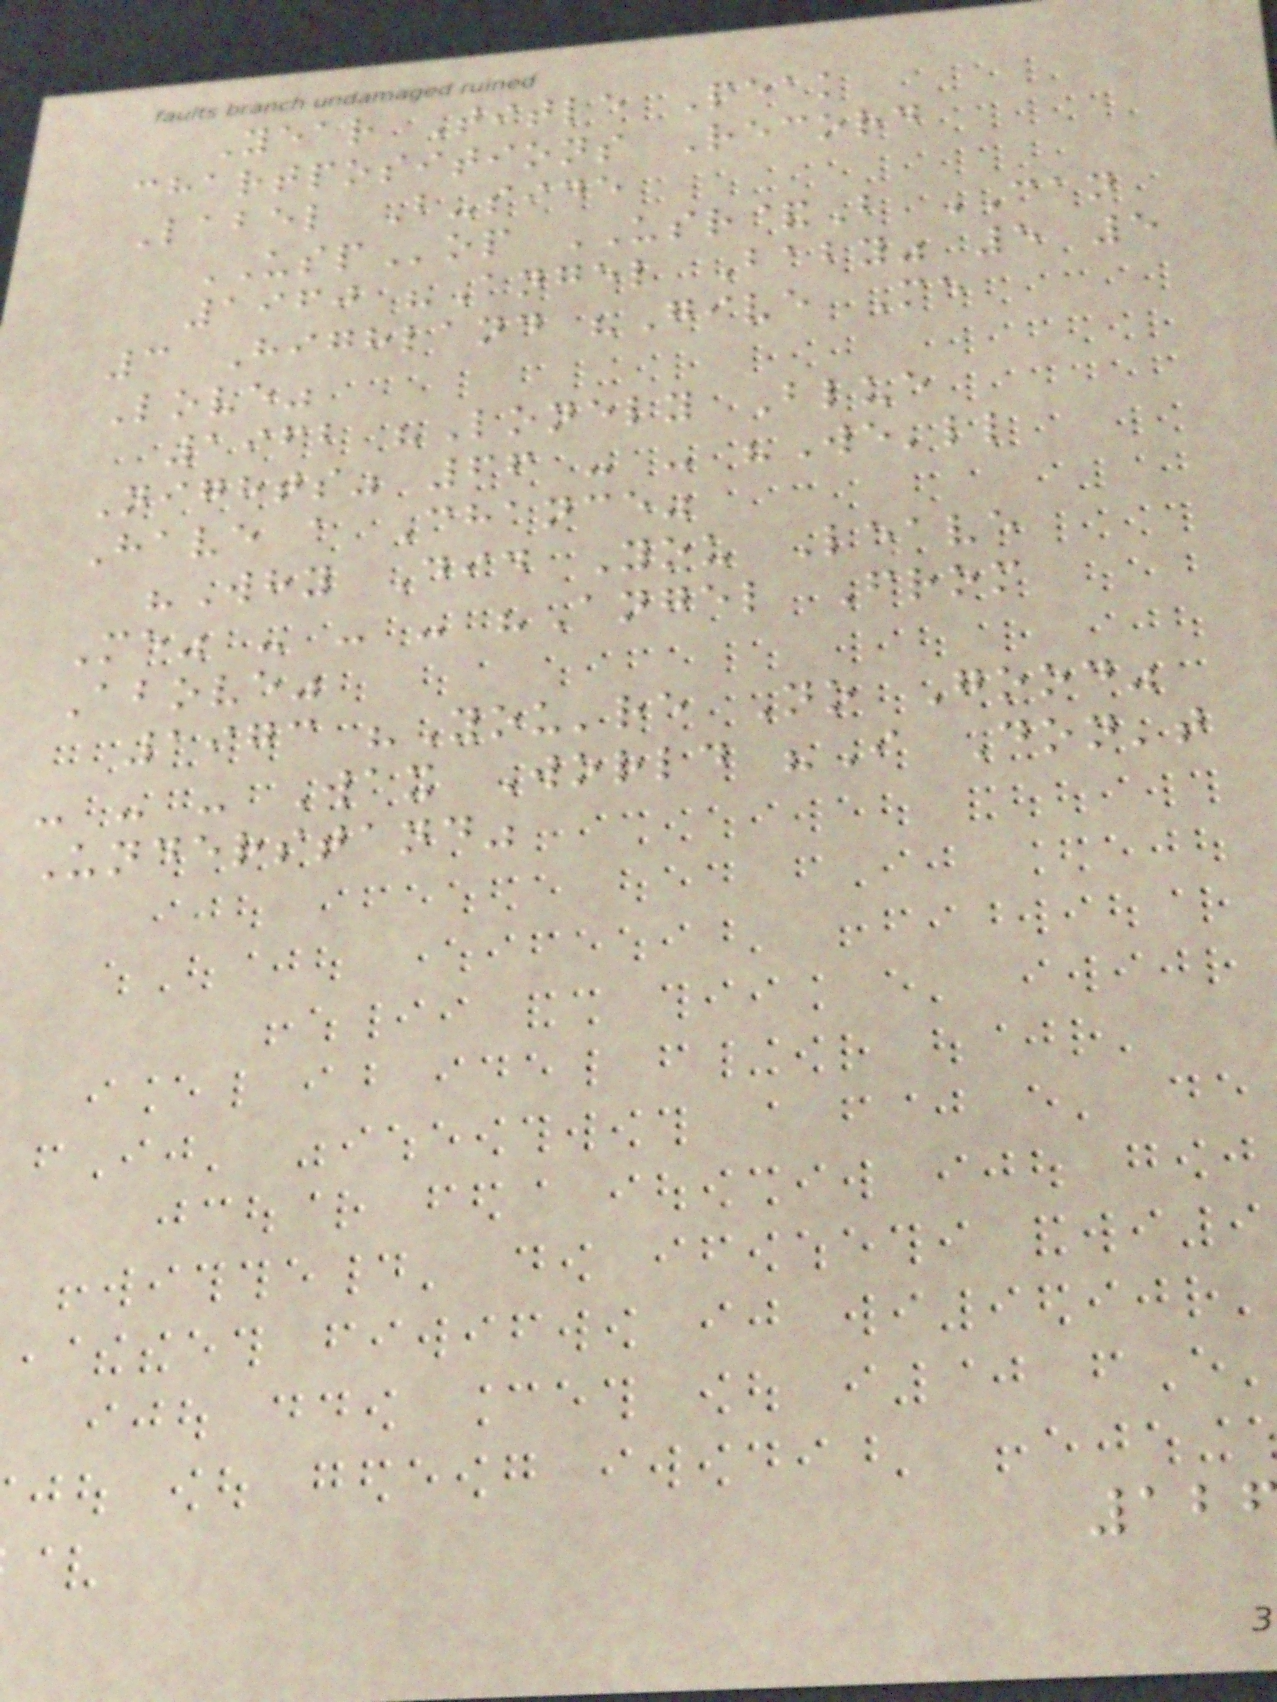Year Title Peak
chartpositions Record
Label B-side
USPop USR&B CAN
1960 "Angel Baby" 5 5
3 Highland "Give Me
Love"
1962 "Lonely Blue
Nights" 66 - - "We'll
Have a Chance"
"Why Did You Leave
Me" - - - "Angel From
Above"
1973 "You're No Good"
- - - Wax World "I Don't
Understand"
